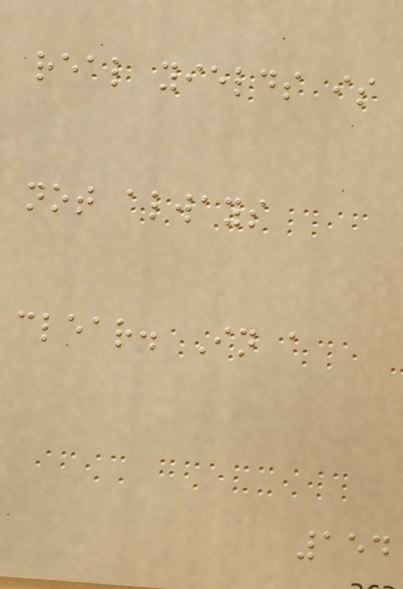real yields is
not always
clear. In a
154
